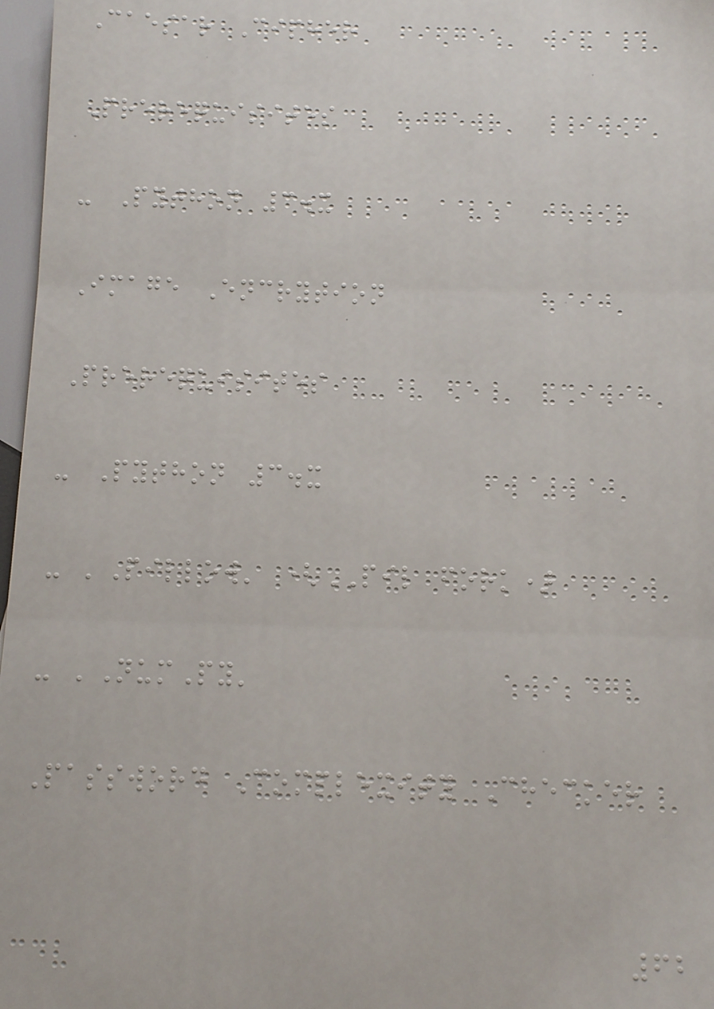Caesar Cipher
Prerequisites
- Python 3.x
Image Encrytion
Prerequisites
- Python 3.x
- 'Pillow' (PIL fork)
- 'NumPy'
Password Complexity Checker
62
